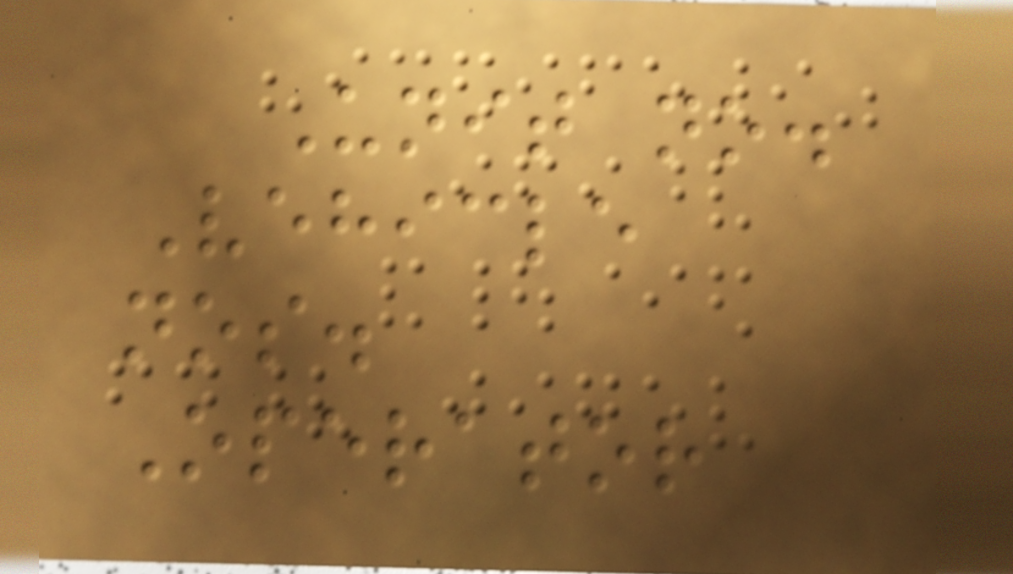Unit no.
Vehicle
nos.
Operator
